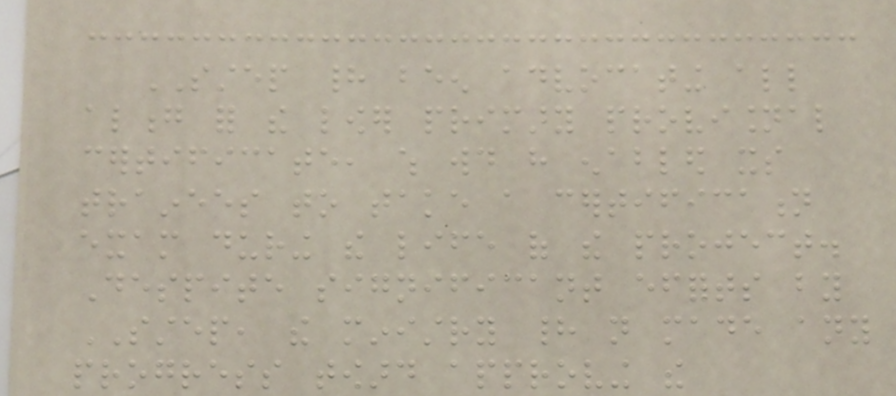SSTEP had been advocating all
along for the lower primary provisional
certificate, which would have enabled its
trainees to take a certification
exam during the life of the project.
Despite significant efforts by
SSTEP, the ministry had not made any
progress toward approving the
